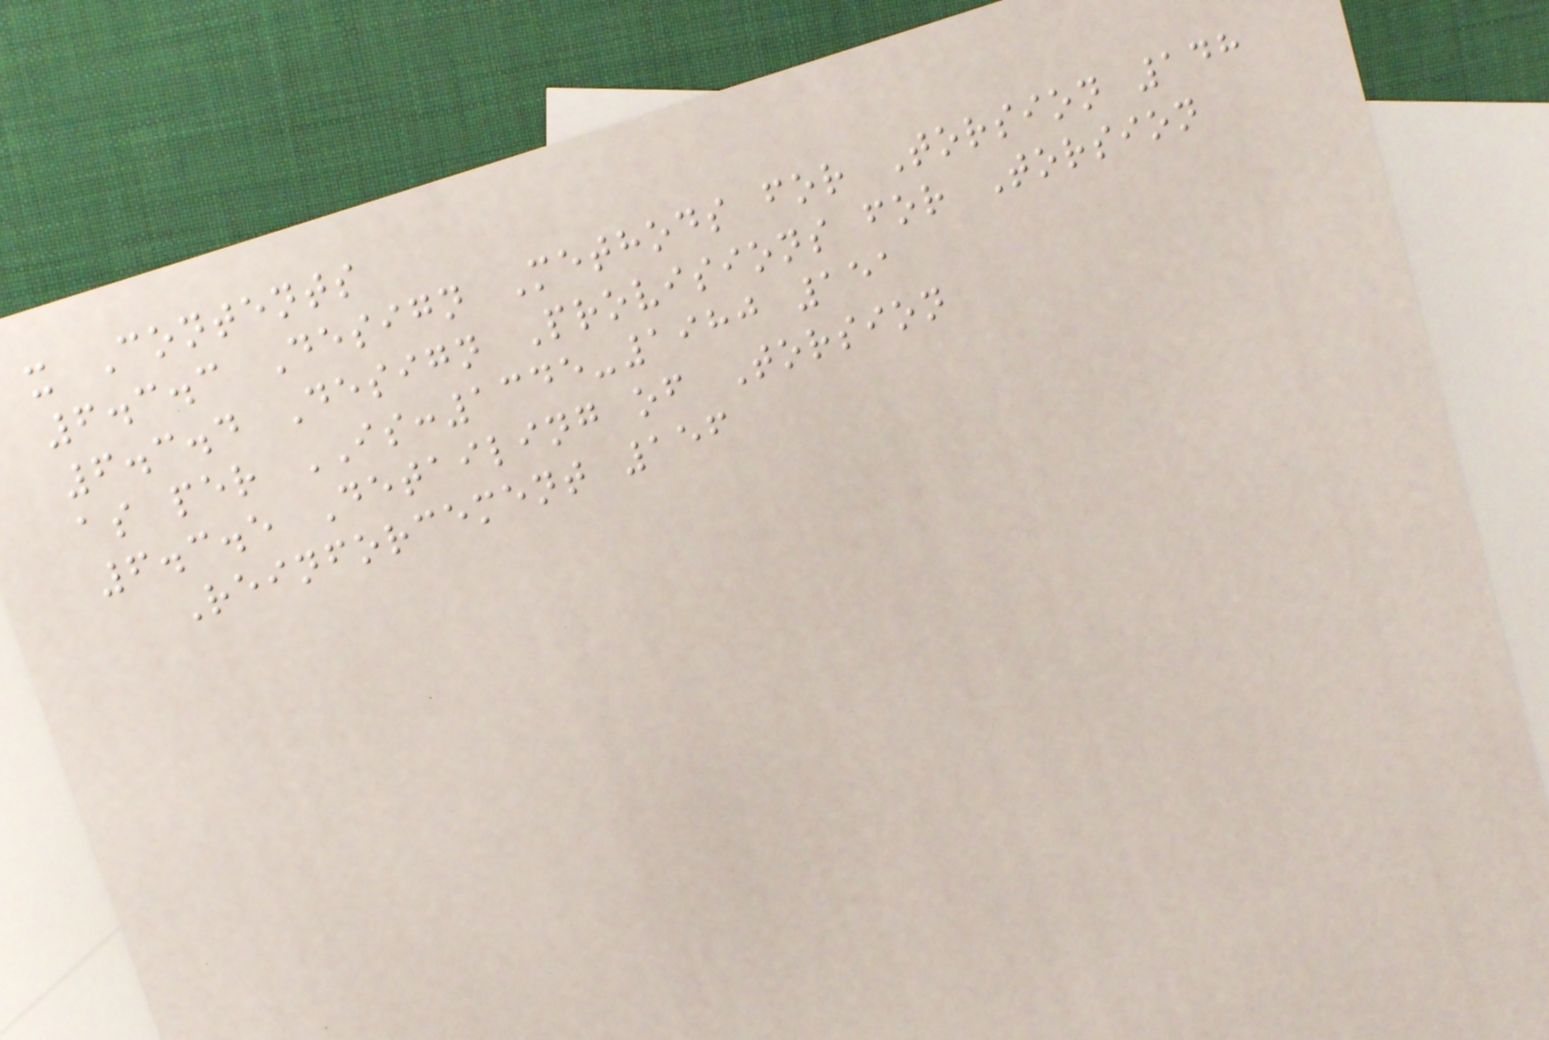x Contents
6.3.3 Design Methods for Torsion 148
6.3.4 Design Provisions for Torsion
as per IS:1345-1980 151
6.3.5 Detailing of Torsion
Reinforcement 156
